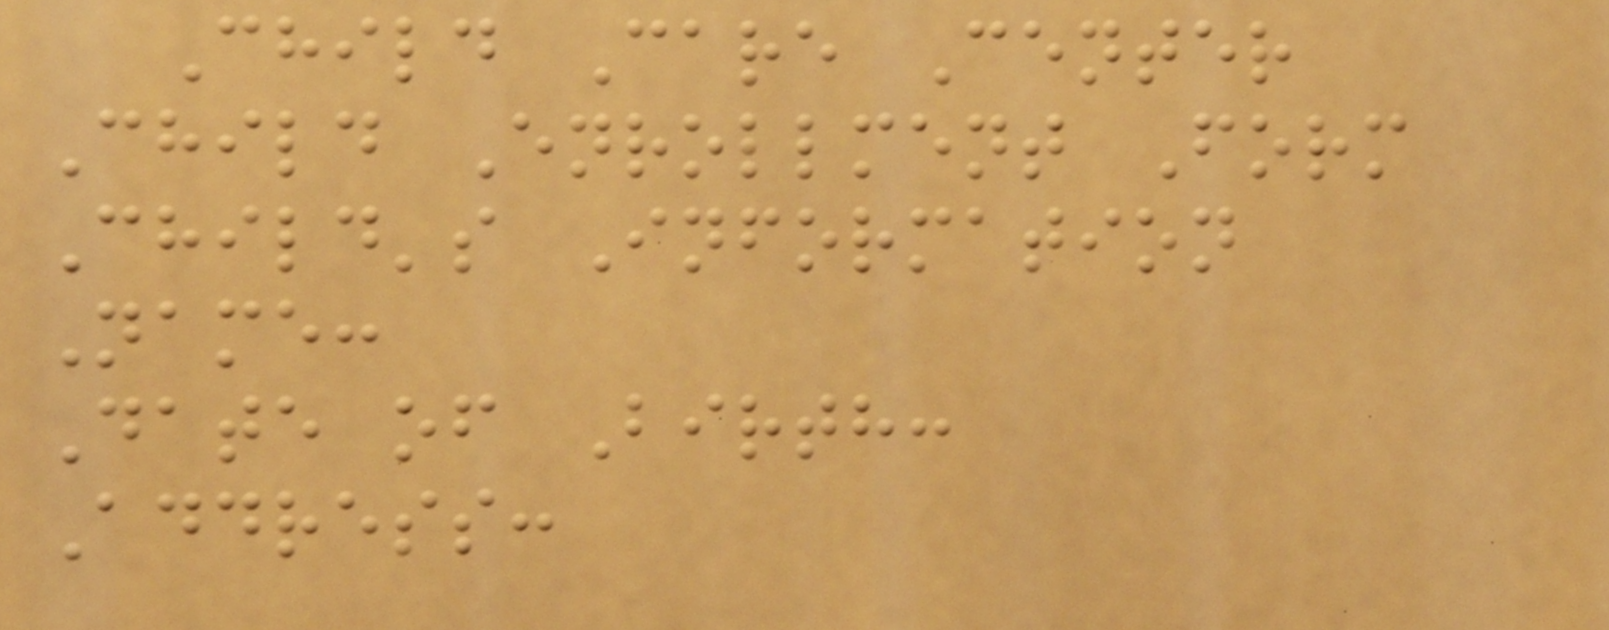Child Care Center
Child Enrollment Form
Child's Information
Name:
Date of Birth:
Address:
